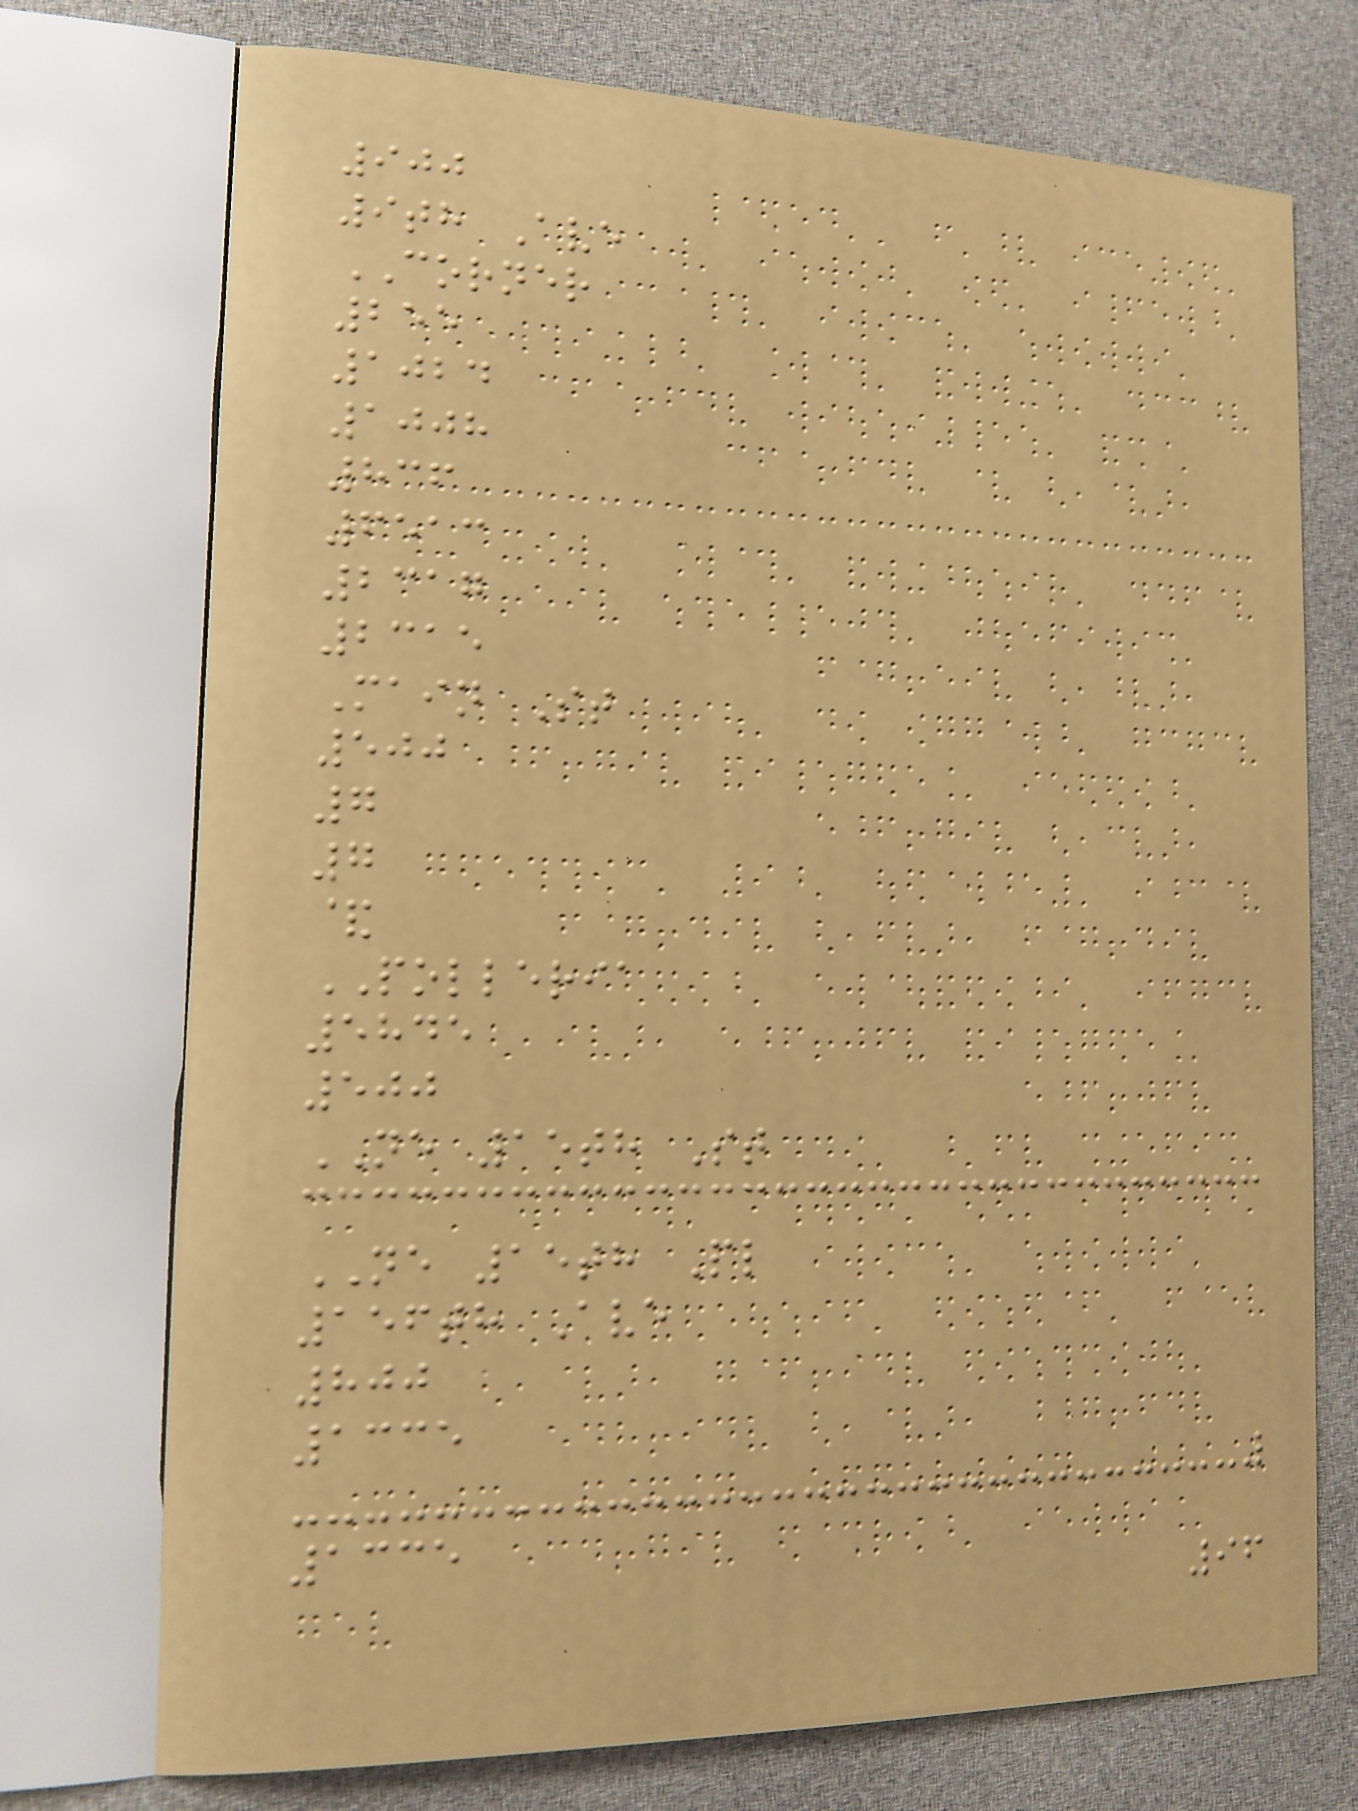900
9th Ave
CORNER
255
1024
1008
836
6513
2317
2315
Main St
500
7
7
&
POLLERIA
5845
500
NE 15th St
NE 15th Pl
156th Ave
800
1335
1335
96
